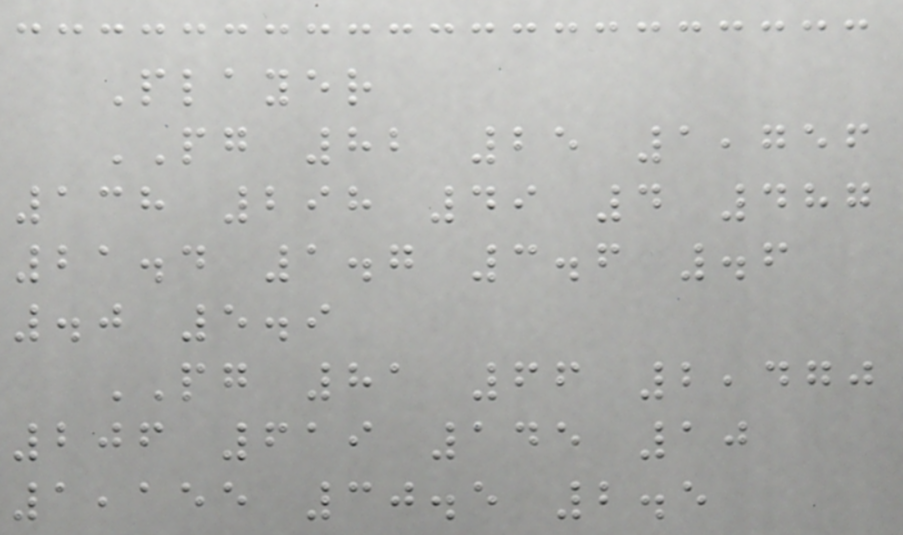Player
PG 82 25 1,756
138 298 49 4 487
21.4 1.7 3.6 .6
.0 5.9
PG 81 66 2,470
206 619 145 10
1,155 30.5 2.5
